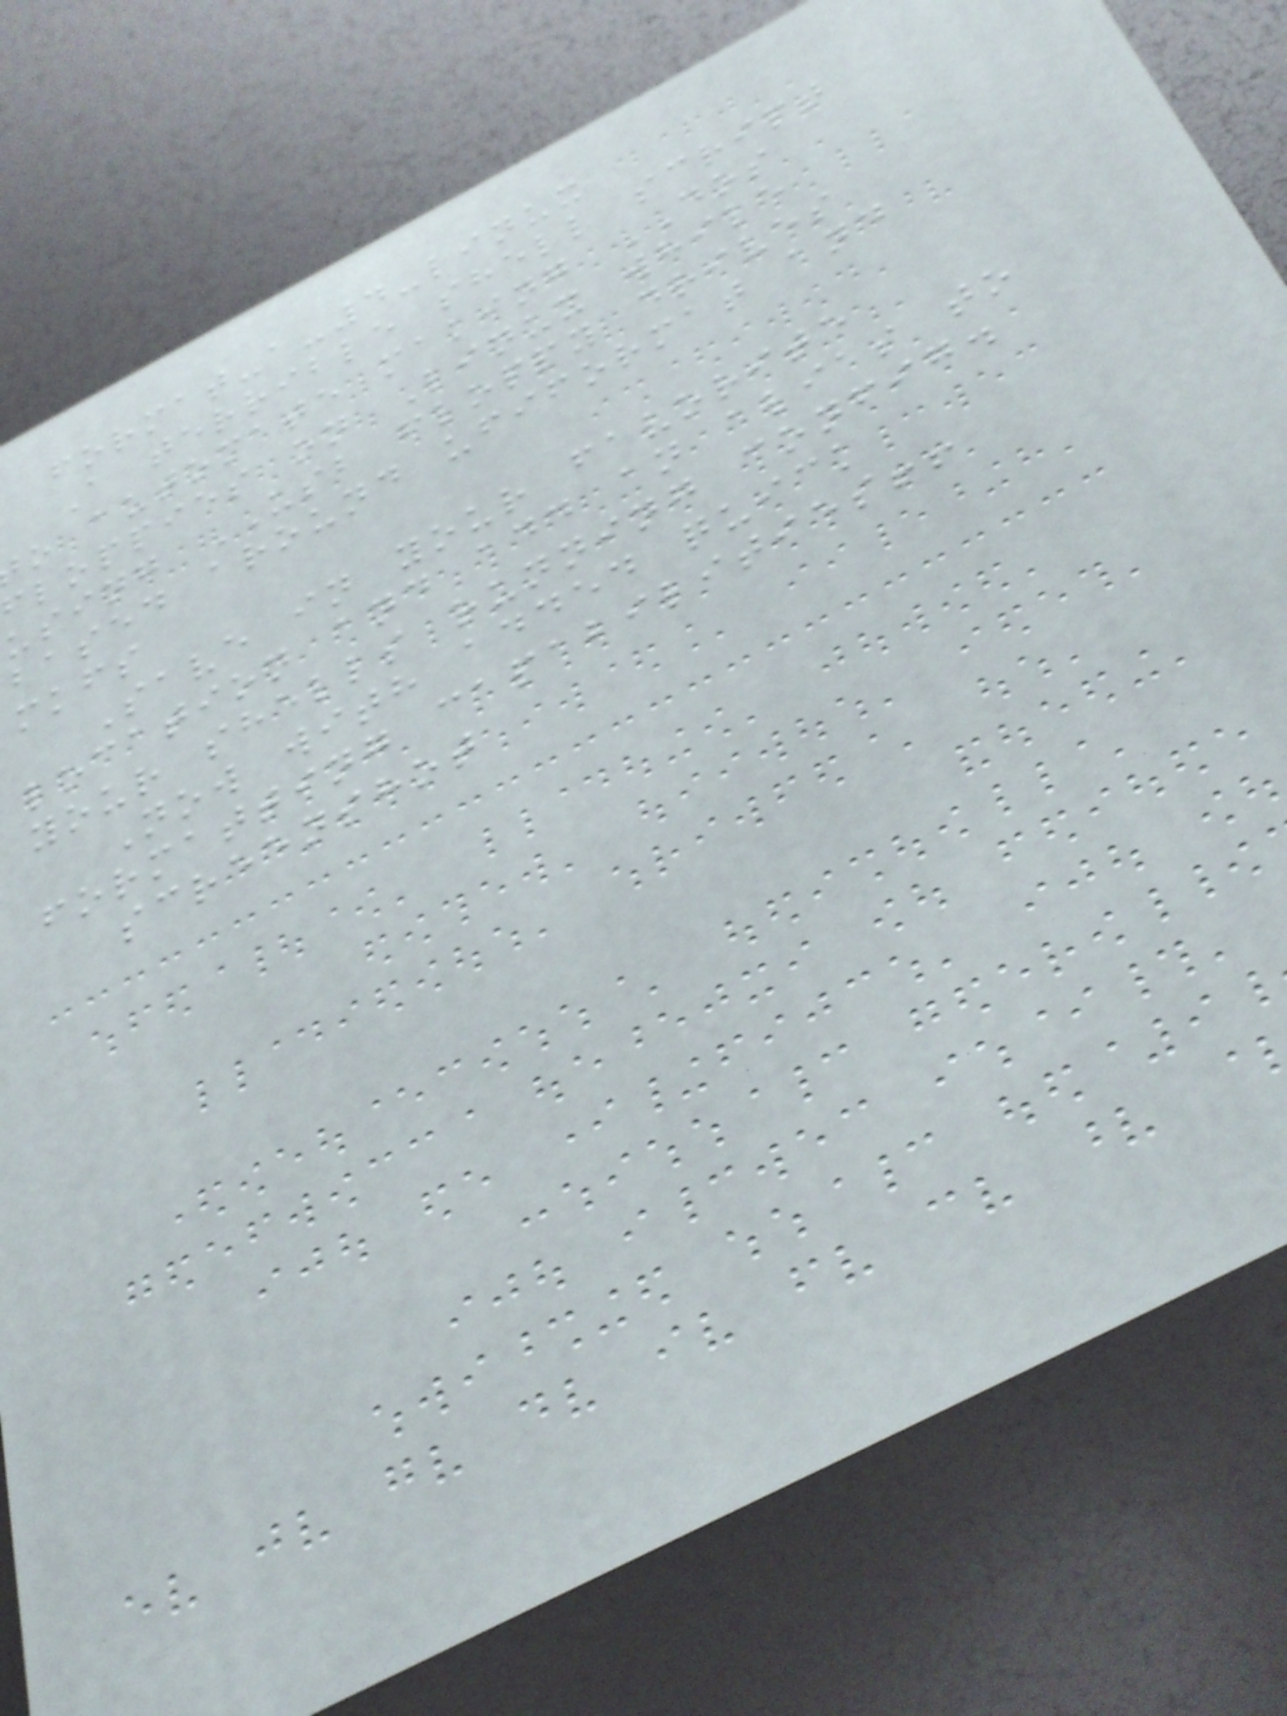format-a-4-linux
A terrible shell script
o automate making DOS
floppies on Linux while
using USB floppy drives
based around ufiformat and
mkfs
Save in your favorite
location and add an alias to
your shells running config.
Now with added quick
formatting capabilities!!
screenshot
